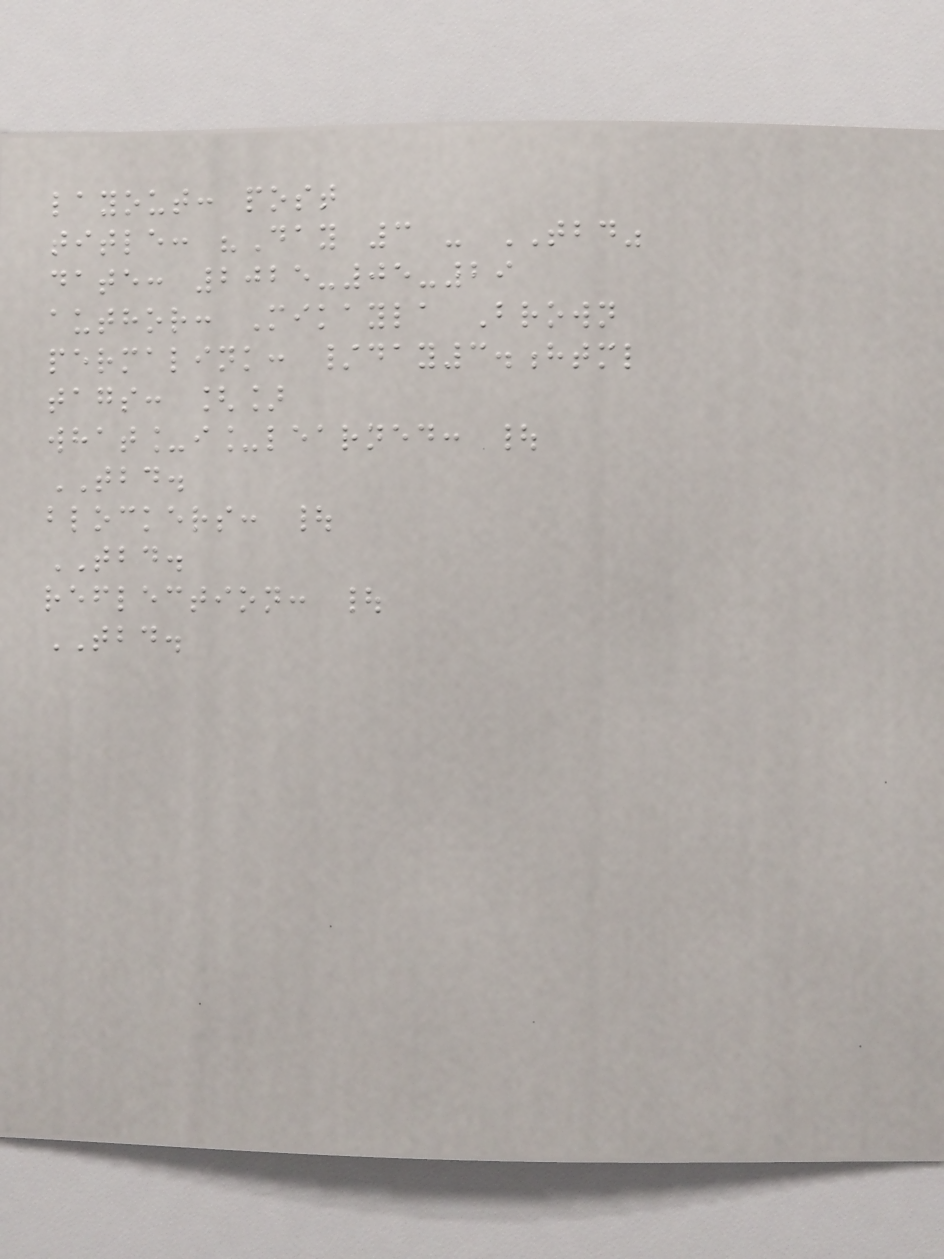layout: post
title: "Day 3 - TBD"
date: 2025-05-29
author: Mikayla Brown
permalink: /day3.html
tags: []
what_i_learned: |
TBD.
blockers: |
TBD.
reflection: |
TBD.
